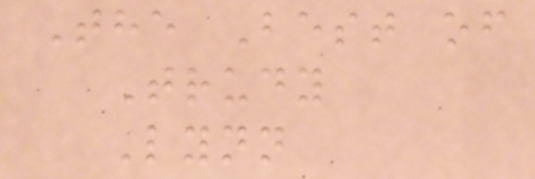The Best of
Trudy
Lynn
